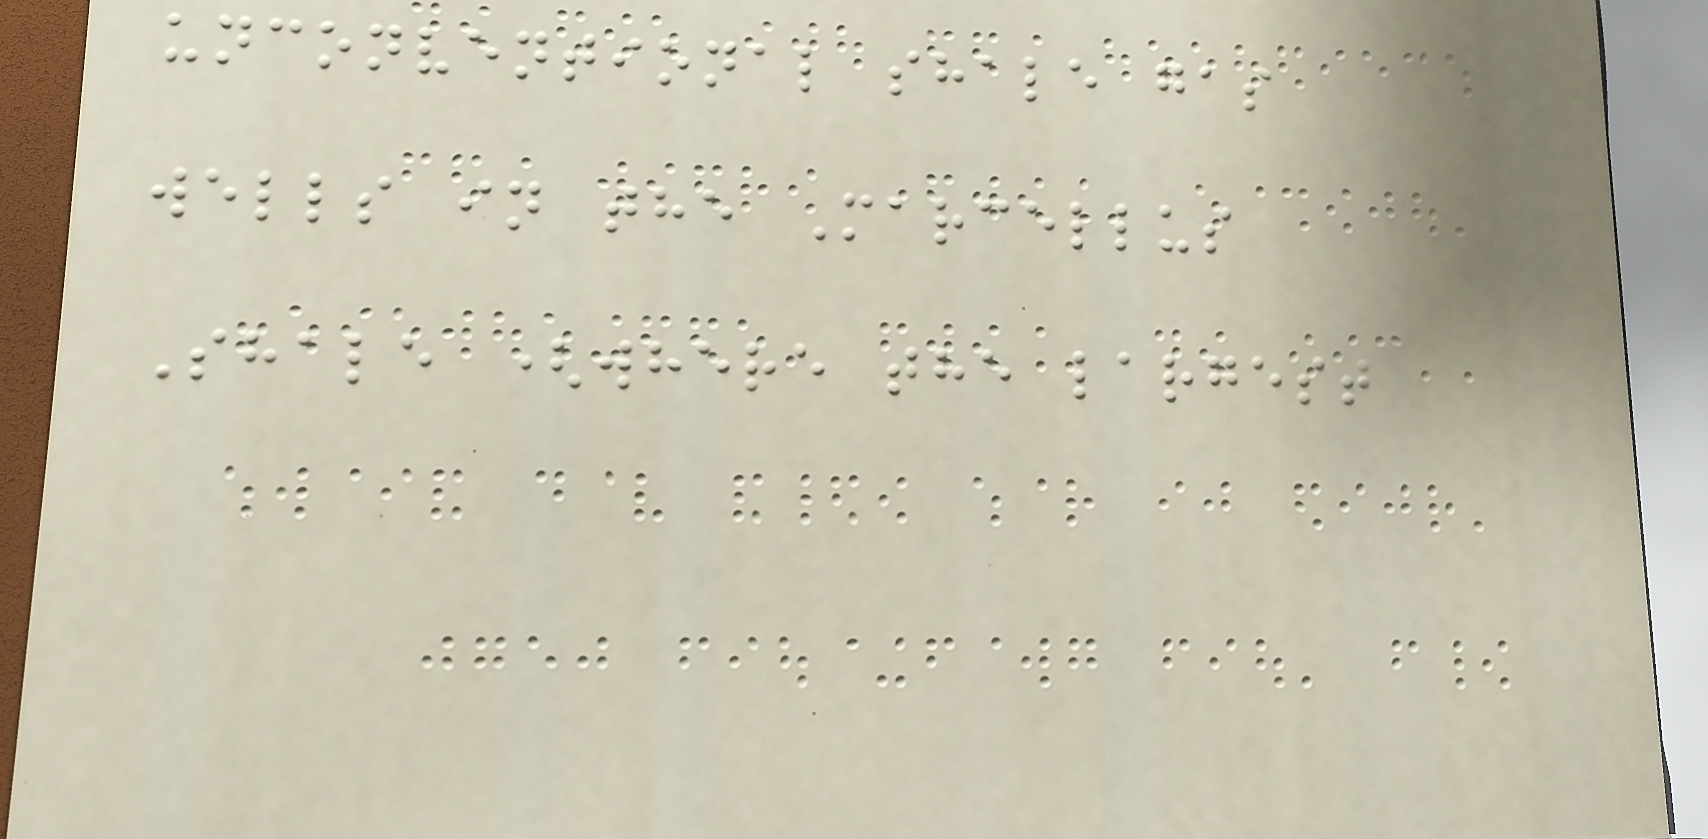unconventional shale gas
wells in the Marcellus
Shale (where the largest
